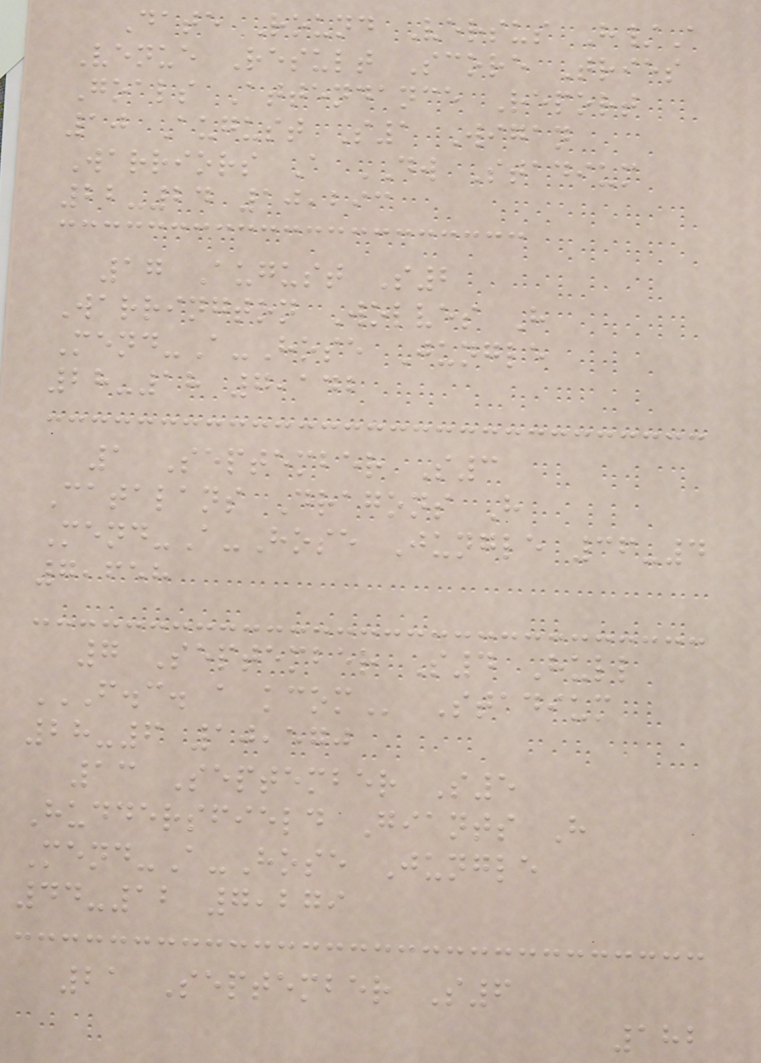Date Round Versus H/A
Venue Result Score Tries
Goals Attendance Report
10 August S1 Wigan
Warriors A DW Stadium
22-24 10,293
17 August S2
Warrington Wolves H
Mend-A-Hose Jungle
28-18 7,142
1 September S3
Catalans Dragons H
Mend-A-Hose Jungle 36-4
7,658
7 September S4 Hull
F.C. A KCOM Stadium
28-6 10,570
13 September S5
Huddersfield Giants H
Mend-A-Hose Jungle
44-12 7,279
21 September S6
182
